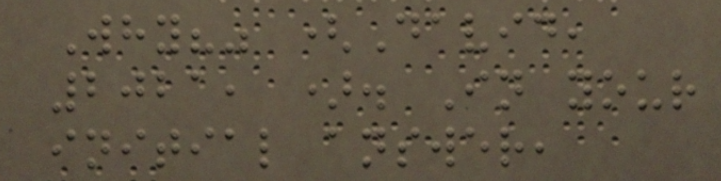Why?" (David,
2021, ). In your
initial answer,
